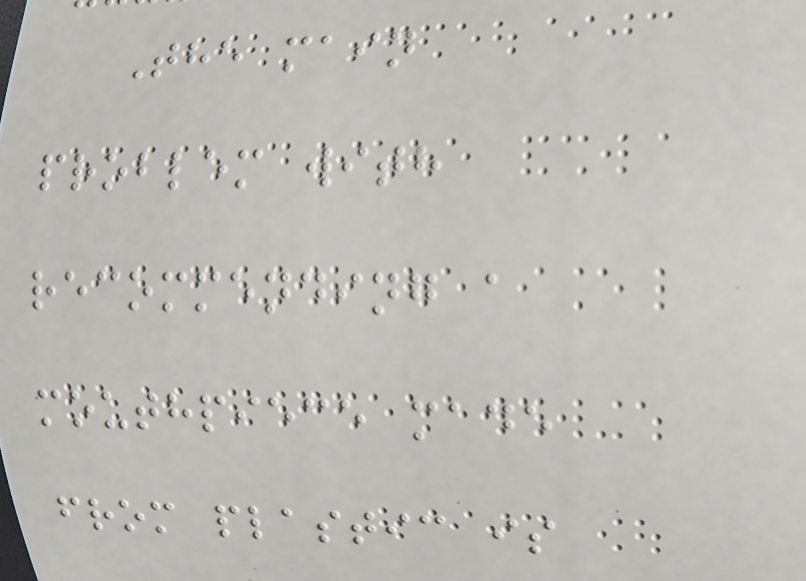The main
problem with
recommending a
mouthpiece made
from plastic is
